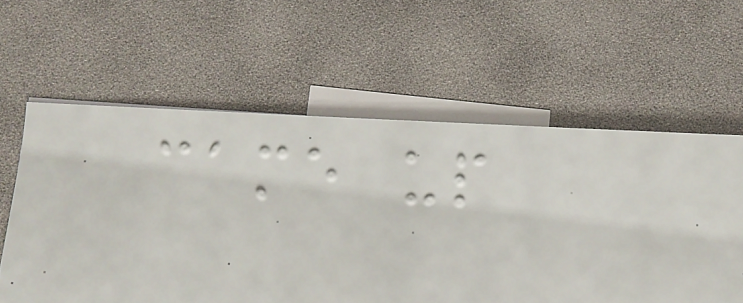came up
